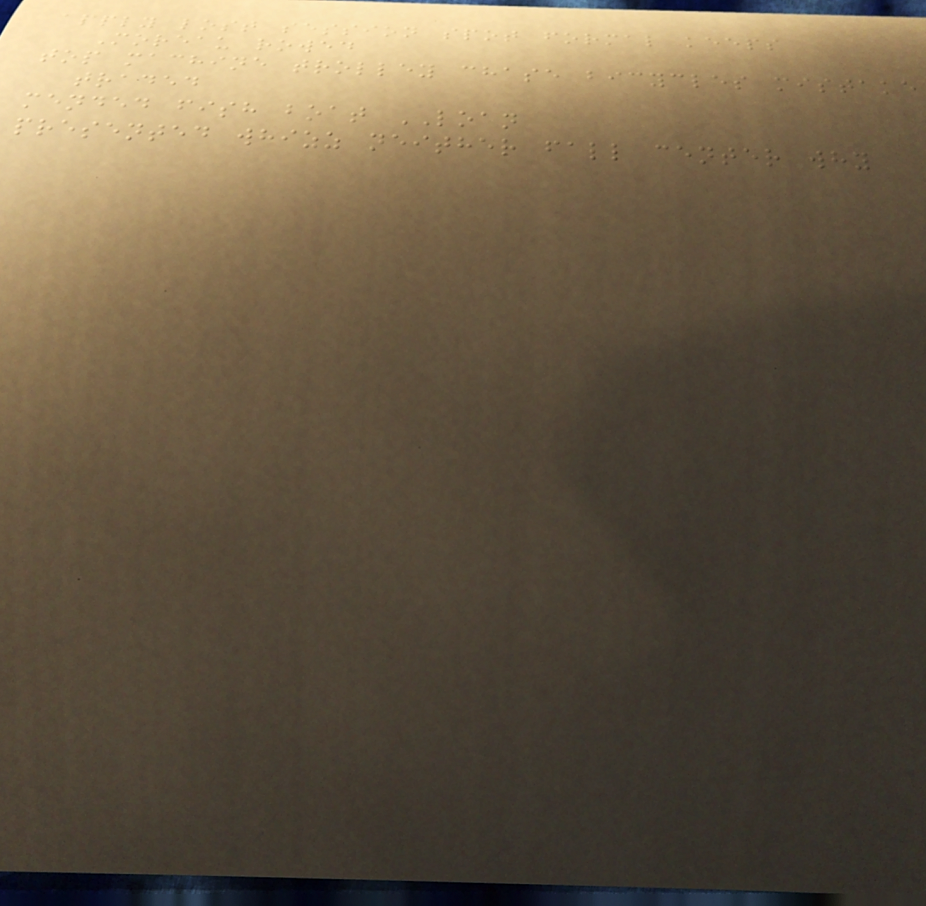apply lost session spot formal keeps
Moreau rowed
top machine trolley chase bicycles mistake
traded
mended fish boat LOAN
presented whizz neither fall center why
